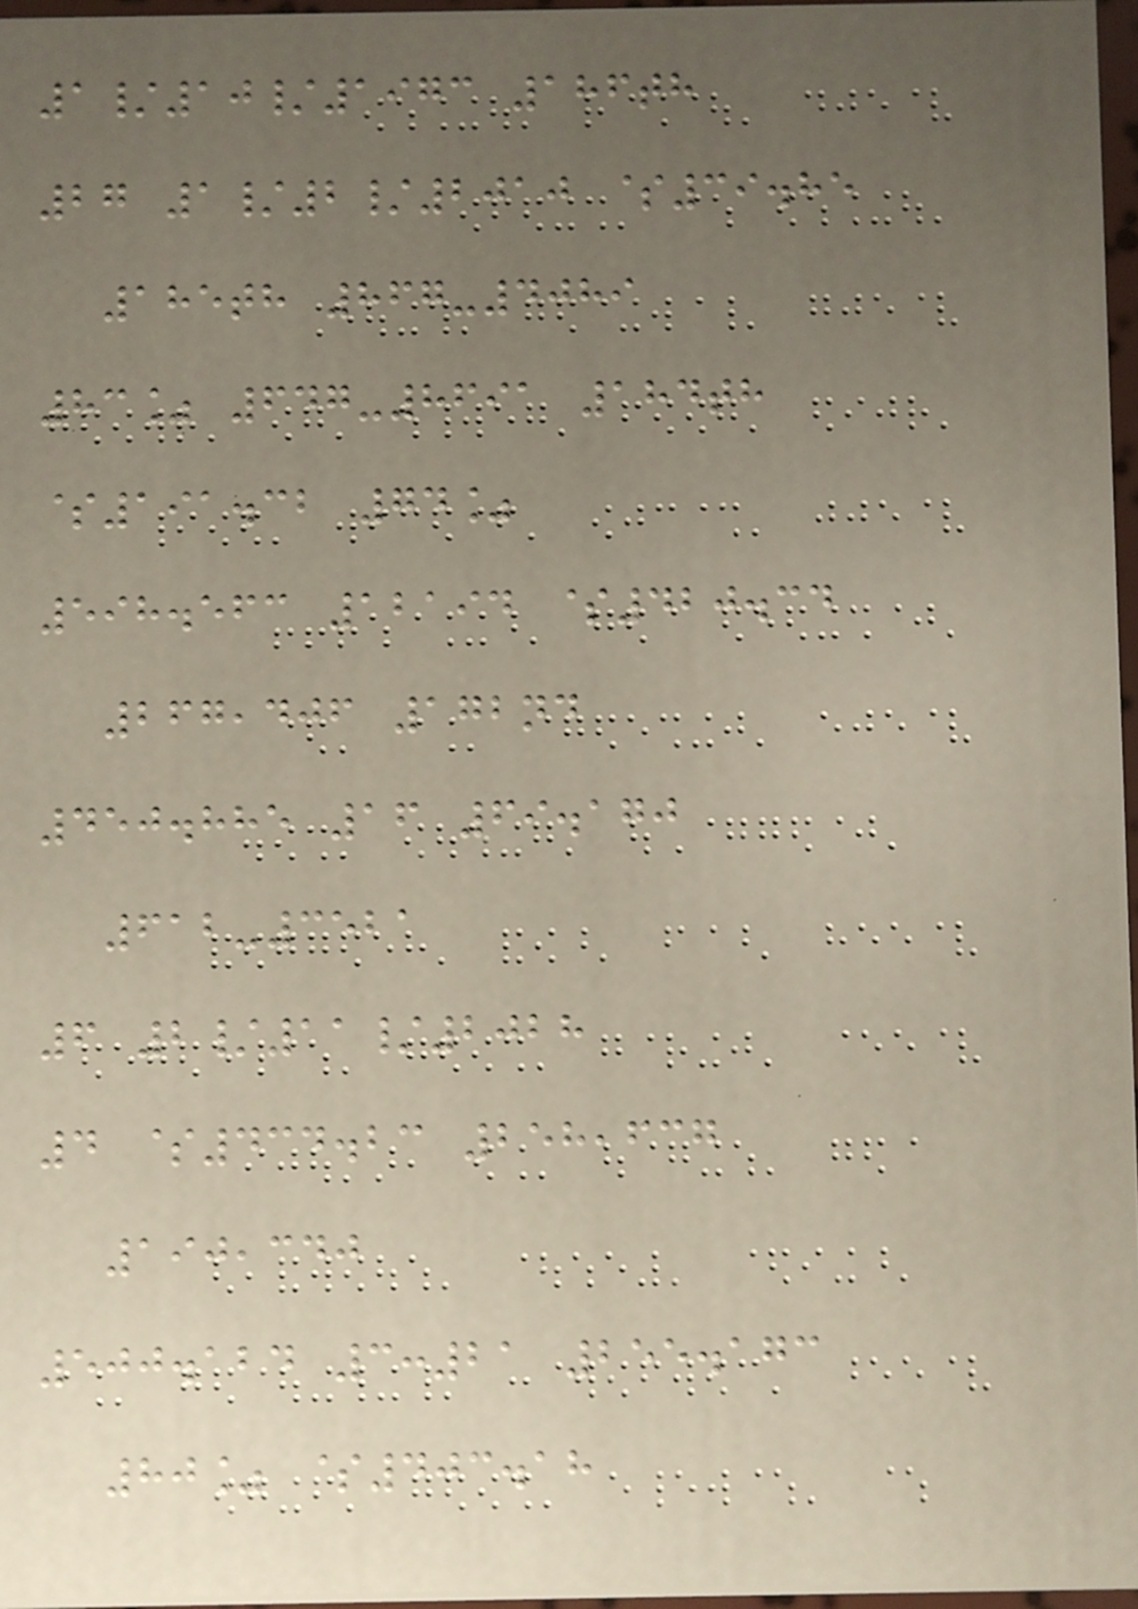1/10/1973 186th
27 1/2/2010 $39.85
185th 867-4089
83% 647-8691 184th
$191.32 74%
598.563 12194 $420.34
267,406 172nd
450.885 16 69.170
612-3521
6 2/11/2028
4 $434.23 258,637
190,340
500.124 3:21 255.173
80% $403.18
